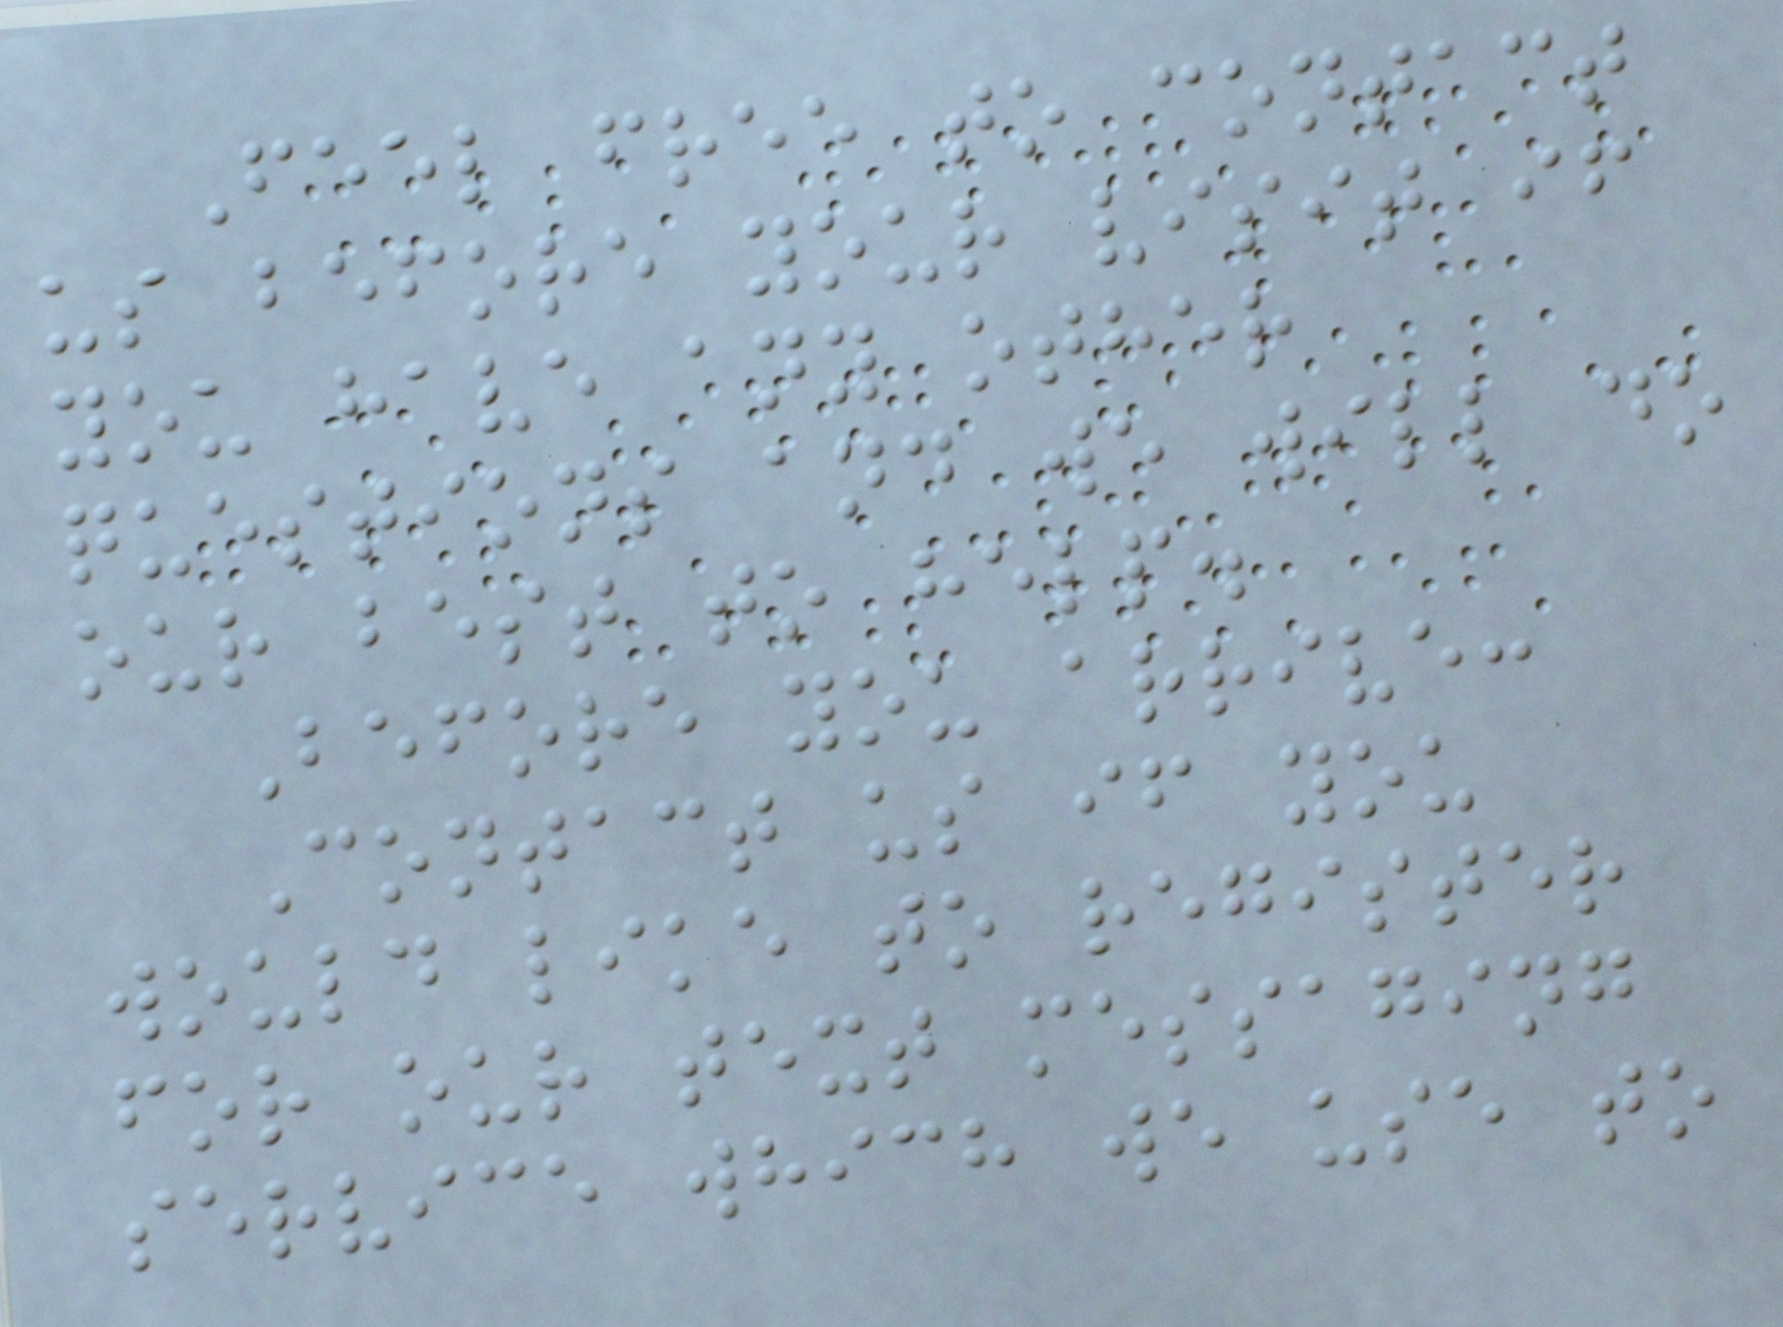Feel free to contact
us before your visit if
you have any other
questions and we will do
our best to help.
Before you arrive:
Contact us if you
would like to register
for our text messaging
service which we use to
